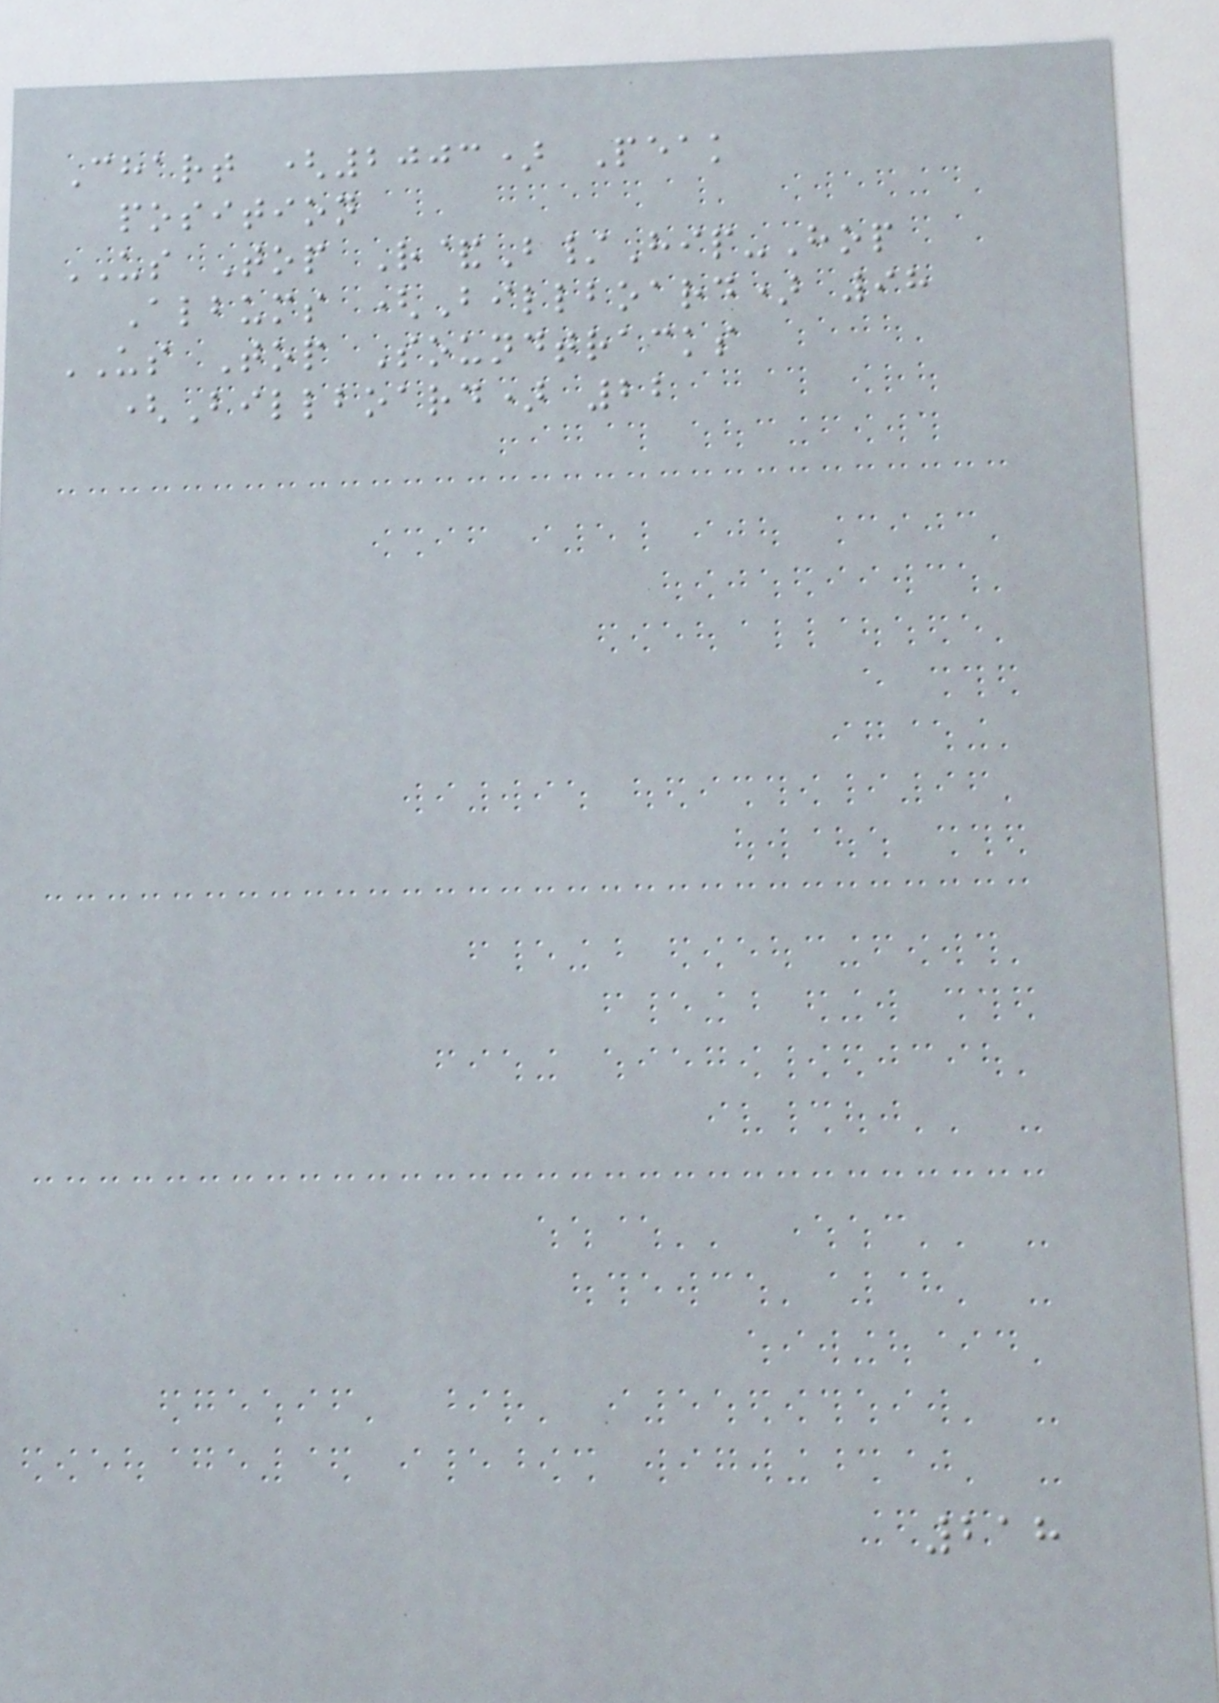Chart (2003) Peak
position
US Top R&B/Hip-Hop
Albums (Billboard) 98
US Top Soundtracks
(Billboard) 22
218
